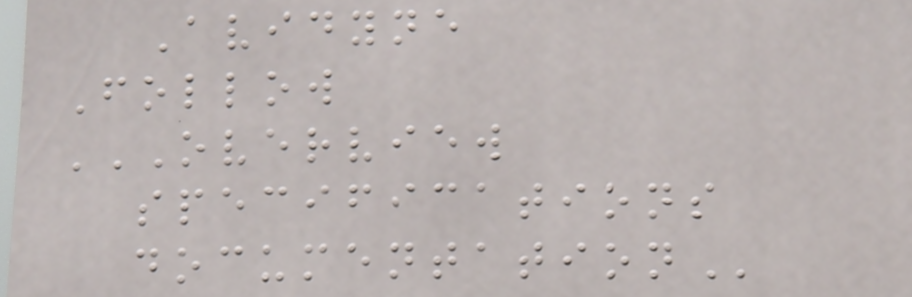Avidyne
Follow
OVERVIEW
SPECIFICATIONS
DOCUMENTATION
